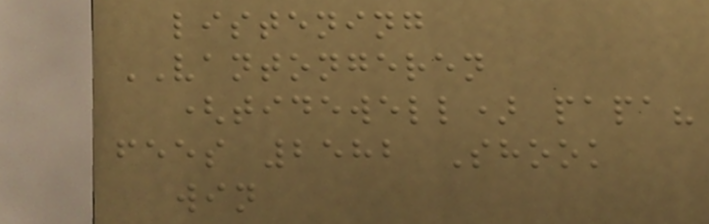listening
VANTONGEREN
(tidewell) papa?
fees 2582 Shook
win
